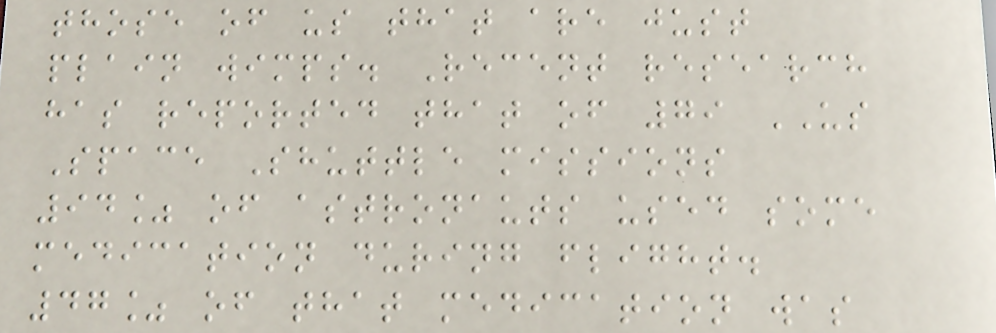those of us that are just
plain wimps. Recent research
has reported that of 79 US
Space Shuttle missions
94% of astronauts used some
medication during flight.
47% of that medication was
